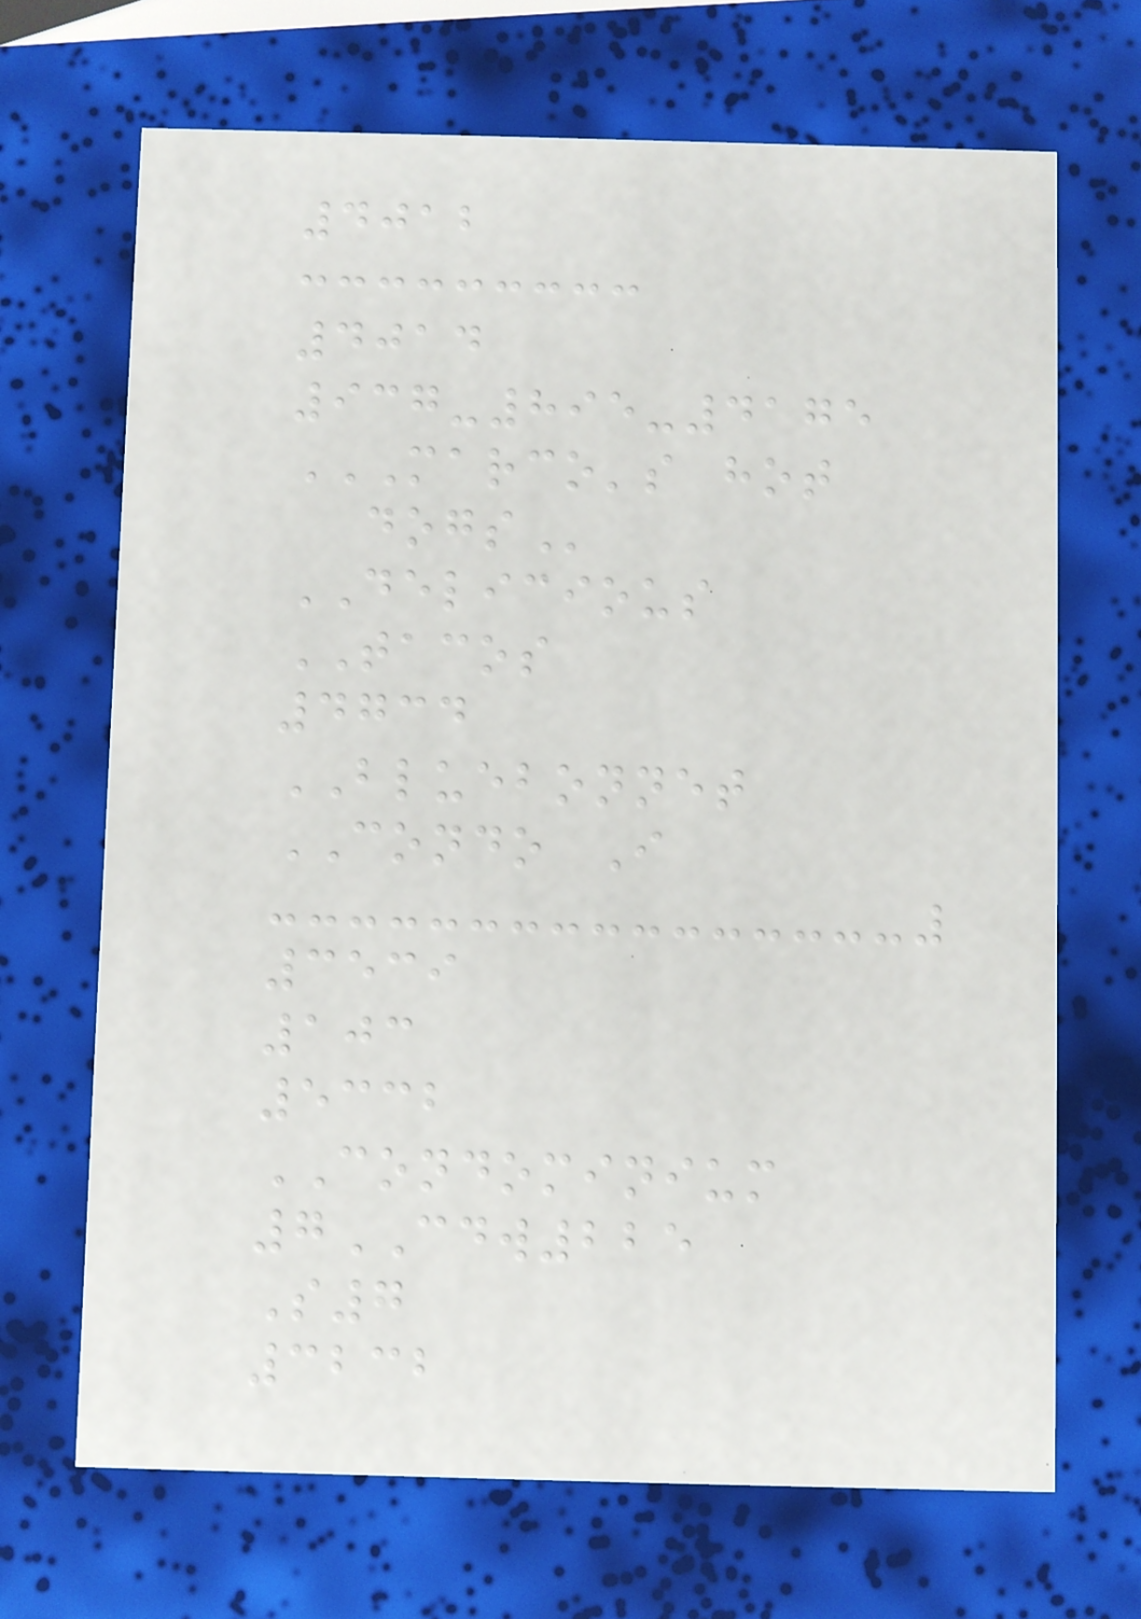4012
4014
937-895-4175
MARCO'S HOT
DOGS
DELICIOUS
TACOS
4734
BLUEBONNET
CONDO I
3539
103
5332
CONDOMINIUM
7CDW225
S7
3232
